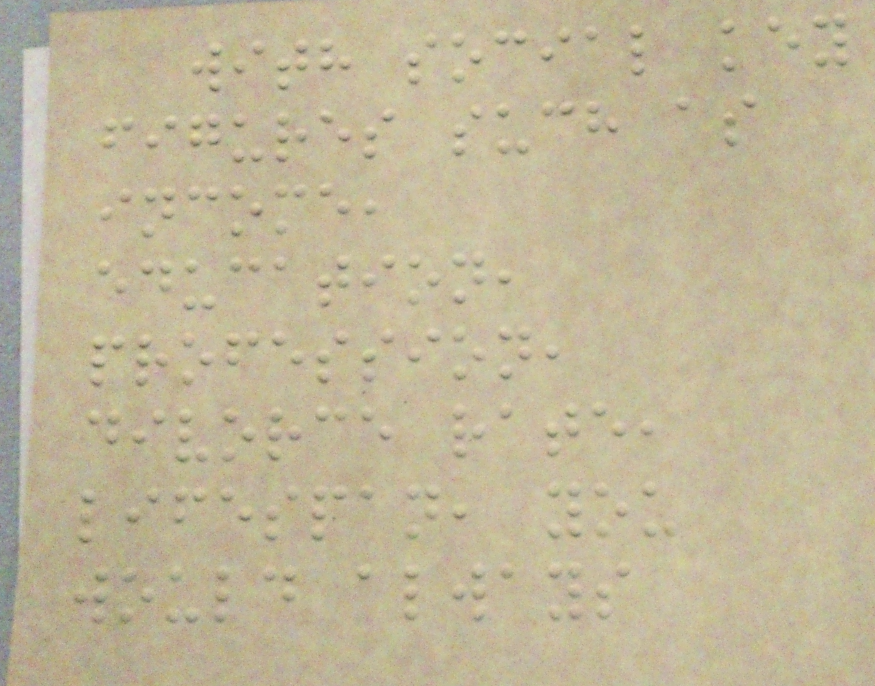with social key
figures such as
income,
education,
profession,
divorce rate,
lifespan, you
would always
